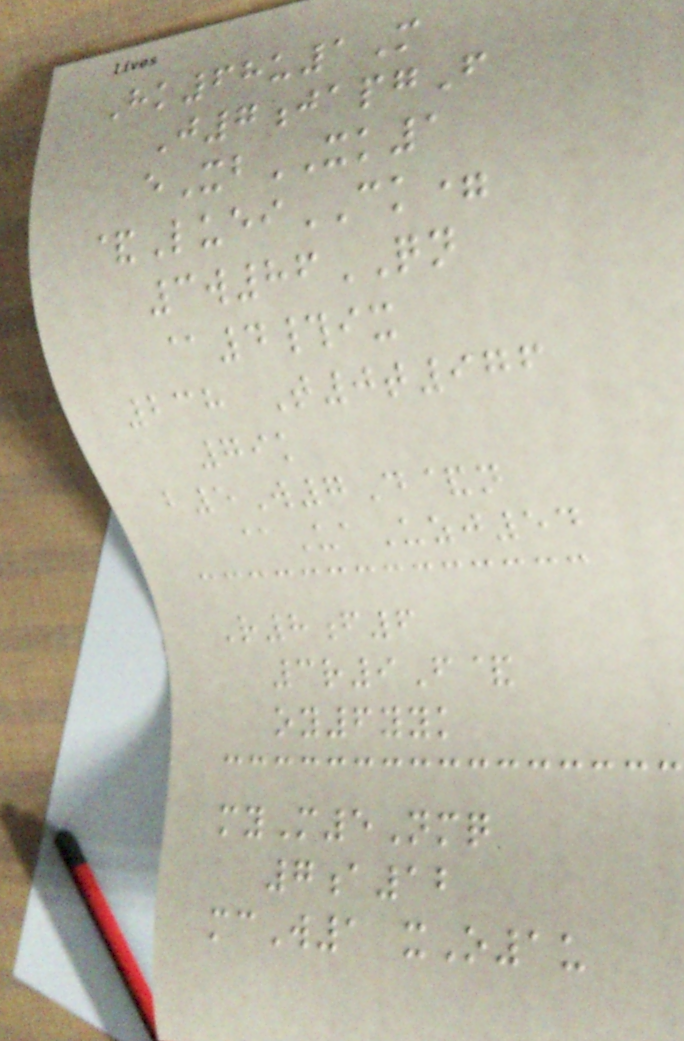Hk68u1M
J7japgF
eXbXK1
&LueiCK=
3w86QN
@4#ix
238 T0t976
79k
b5W7D&n
@UaUzj54
R8f6
3r9F&
oy6yyk
myM5Nmq
7a12
mcW1 xO1u
